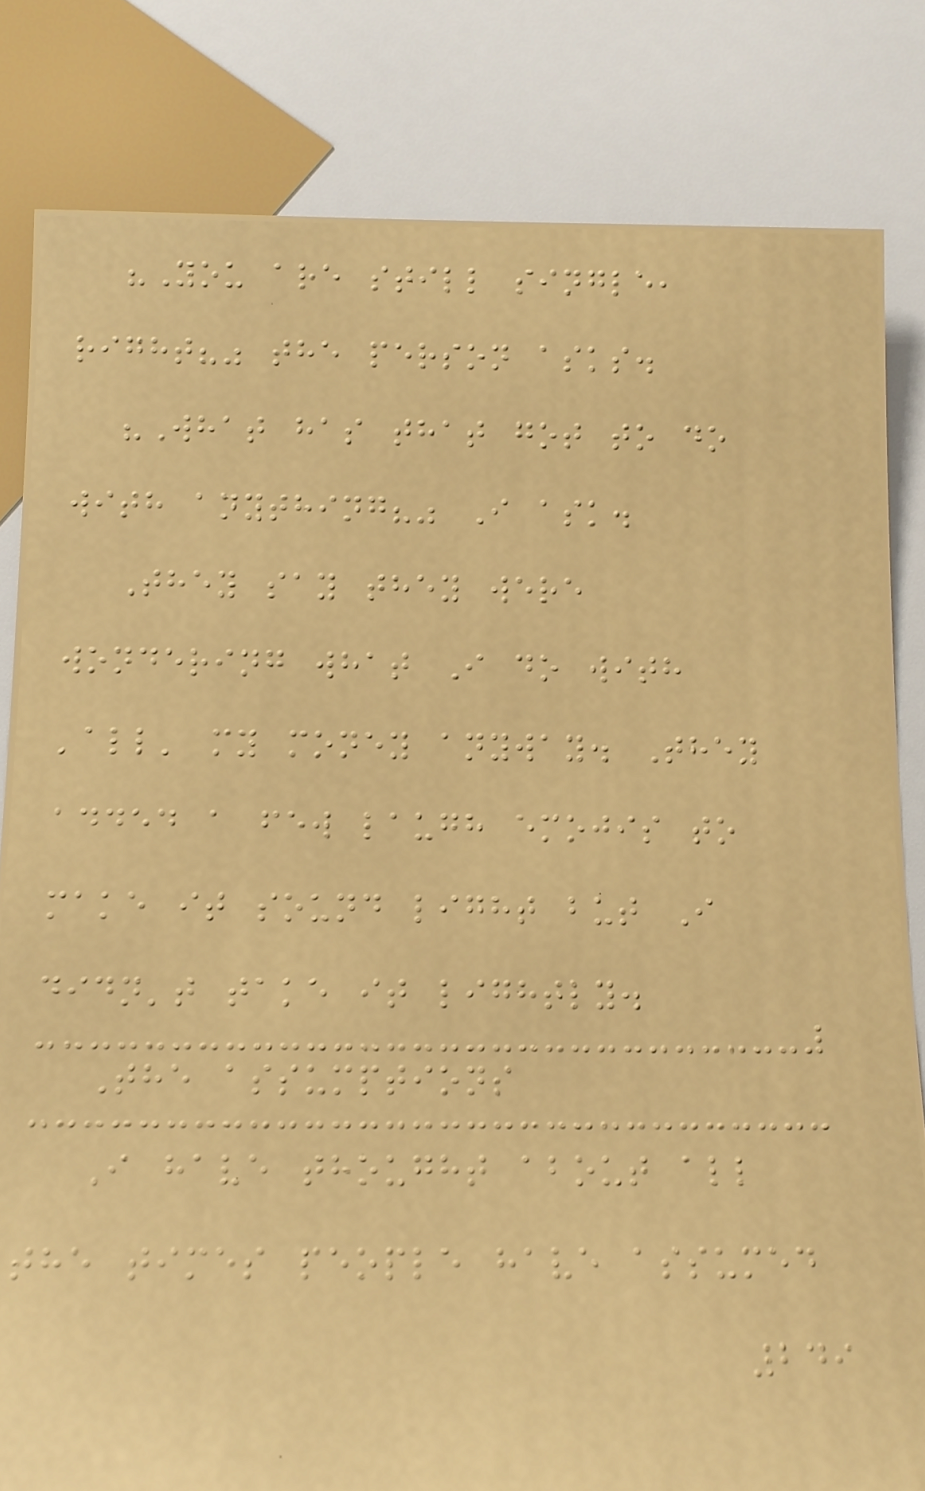"You are still single,
right?" the person asks.
"What has that got to do
with anything?" I ask.
They say they were
wondering what I do with
'all' my money anyway. They
added a few laugh emojis to
make it sound light but I
didn't take it lightly.
The assumptions
I have thought about all
the times people have assumed
249
